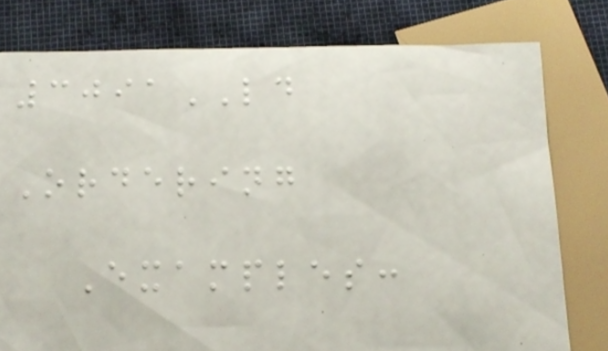3091LD
Ordering
Examples:
